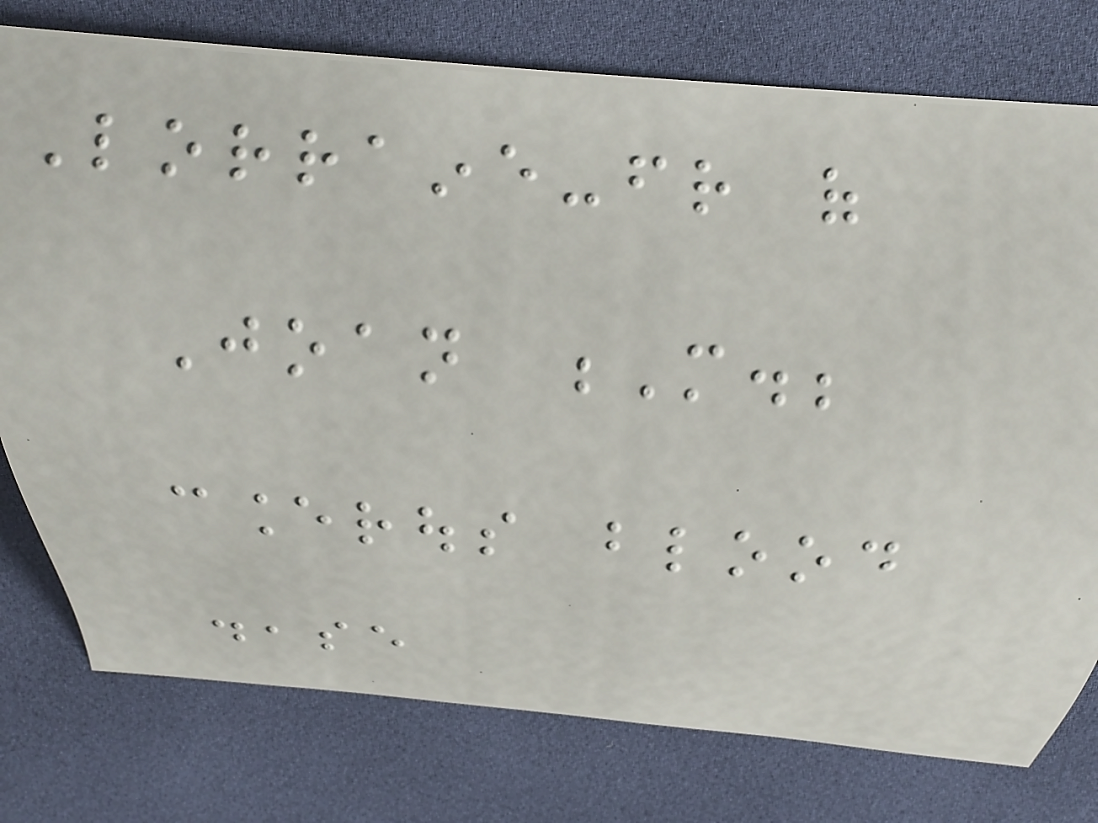Lorraine-friend of
Joan M.;
cancerous blood
disease
